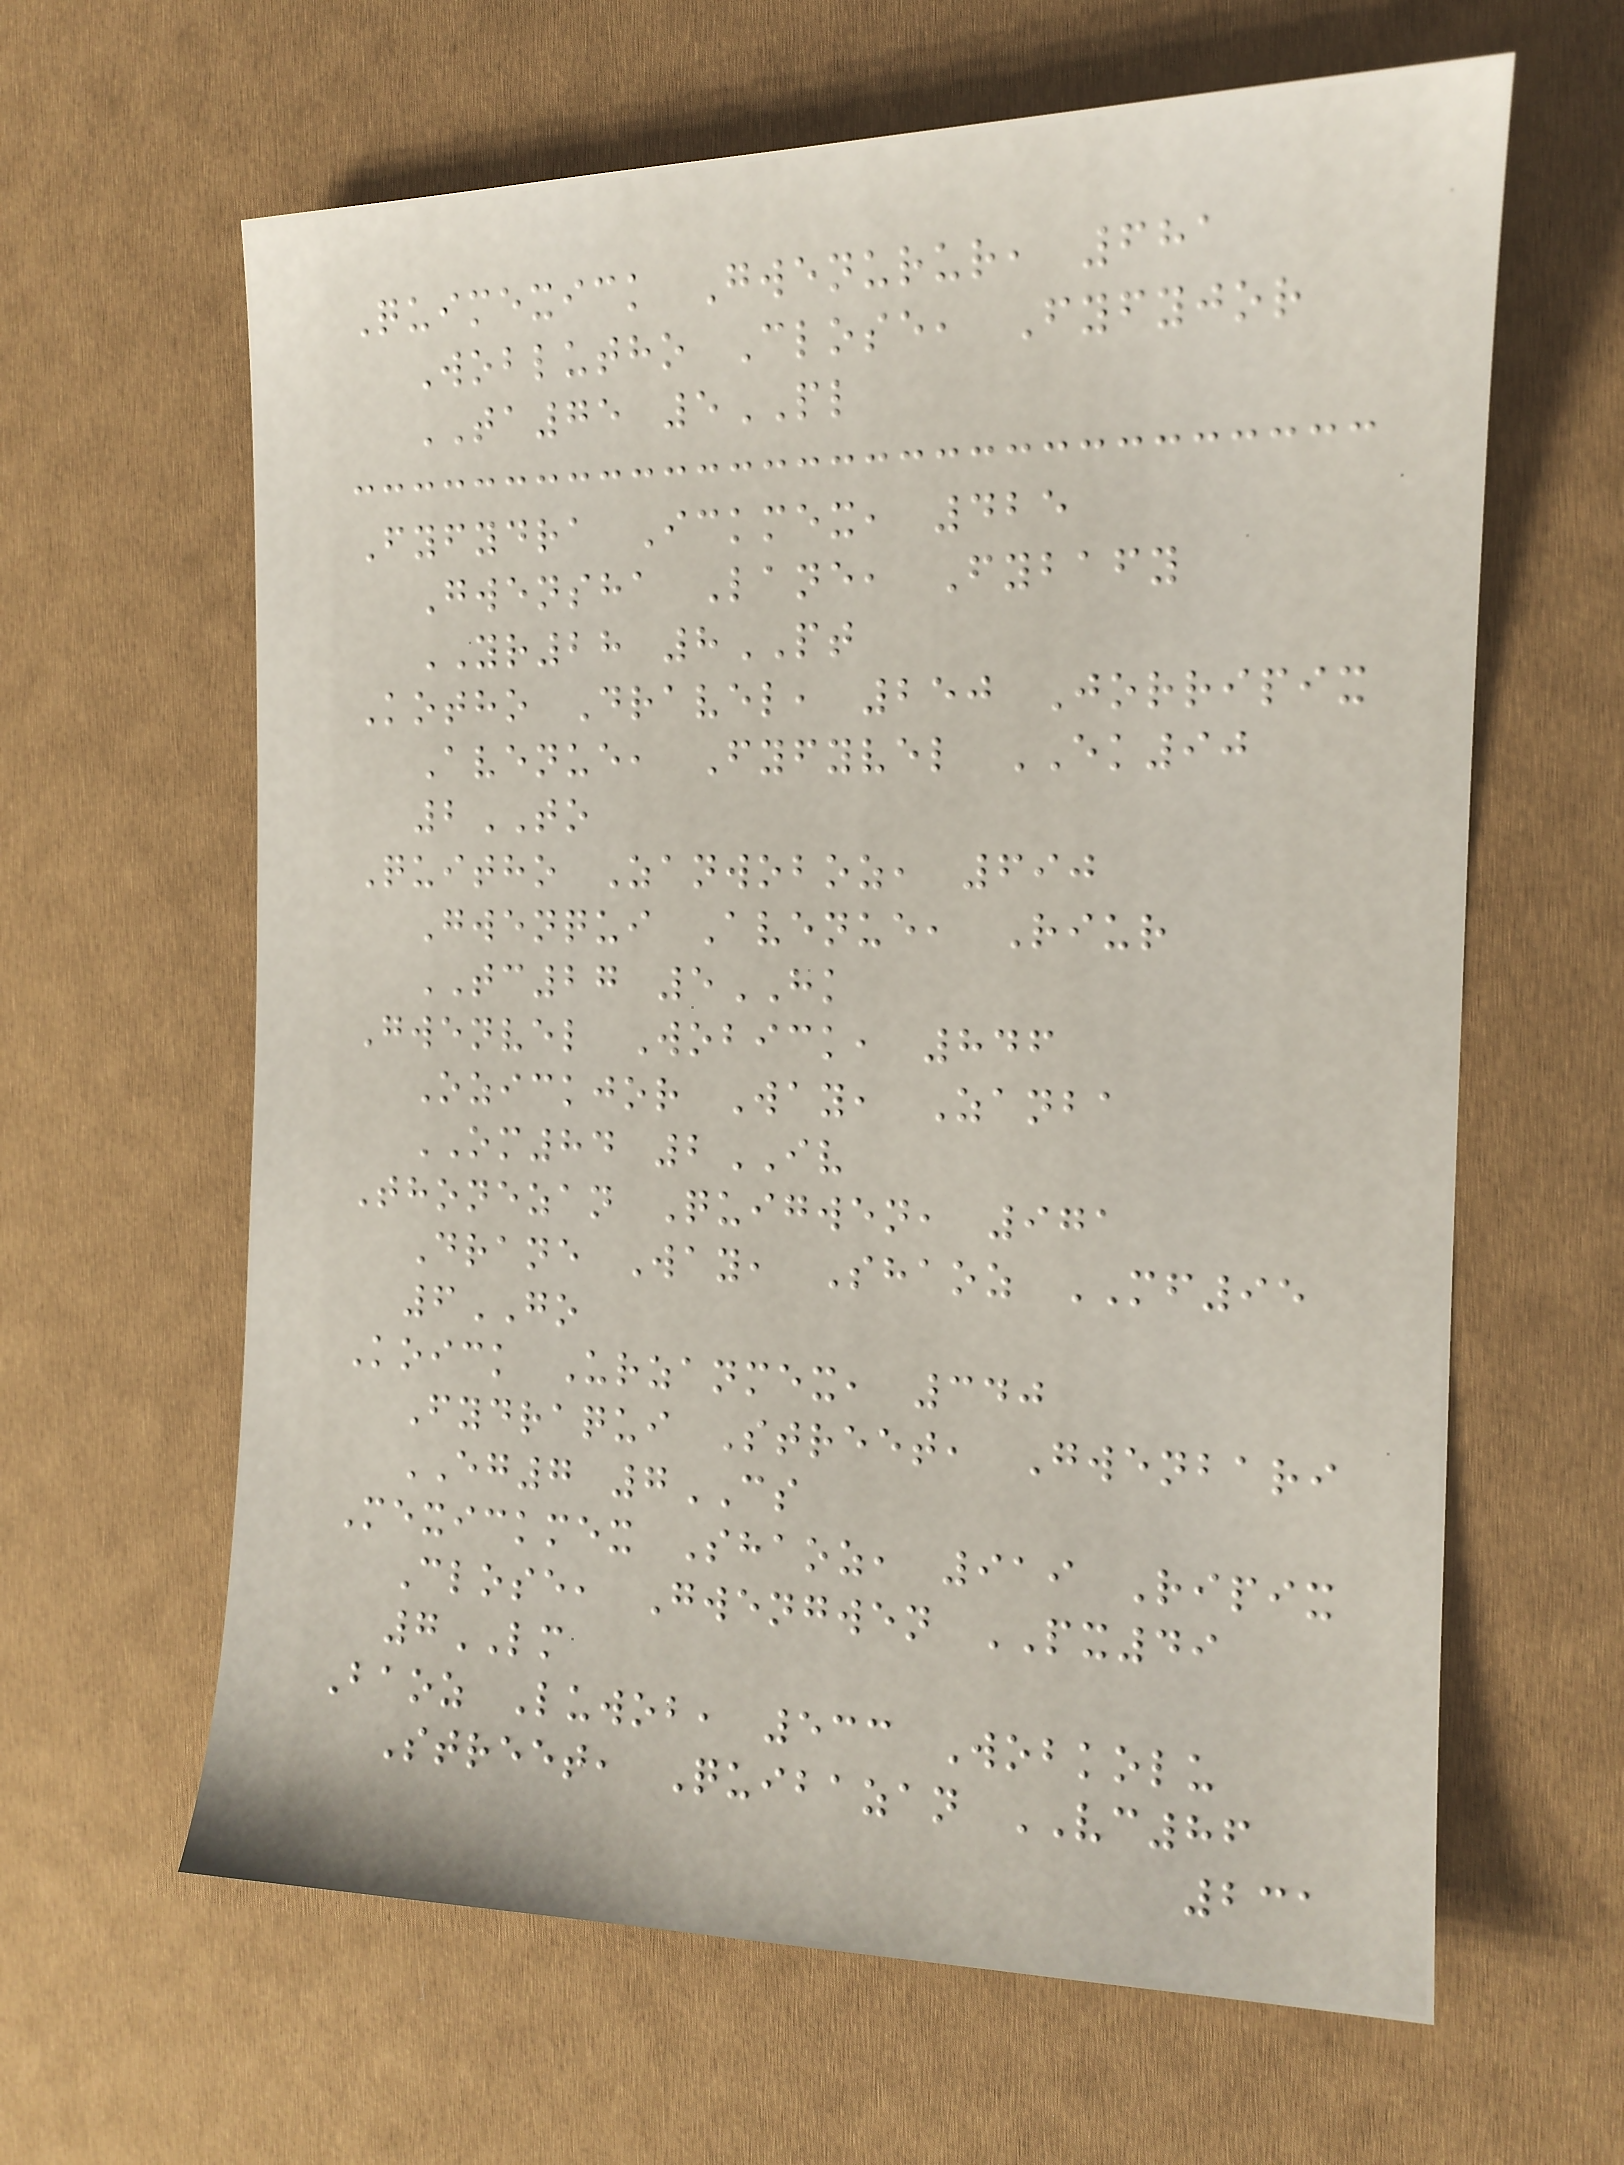Quimexick Gwenurur, 681
Woblutho Close, Fyfyjor
TA75 5PL
Fyfydra Ickmex, 425
Gwensha Lane, Fybafy
YR28 8PT
Kotho Dravel, 250 Jorripix
Avenue, Fyfyvel EK90
2TO
Quitho Zanwoboz, 690
Gwenqui Avenue, Riur
TC27 5HK
Gwenvel Wobick, 846
Ozickjor Way, Zanba
OM84 2IV
Thonezan Quigwen, 971
Drane Way, Shaoz MF95
6GO
Koick Urzanmex, 340
Fydraqui Street, Gwenbari
EG7 7CS
Mexickmex Shaoz, 919 Ripix
Close, Gwengwen PX49
7LM
Baoz Luwob, 533 Wobkolu
Street, Quibazan VC86
231
